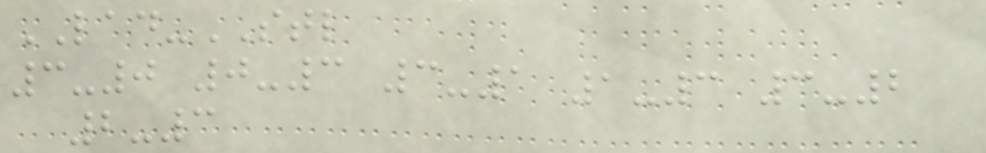LAD-STL
3-0 0-3 3-1 1-3 3-2
2-3
